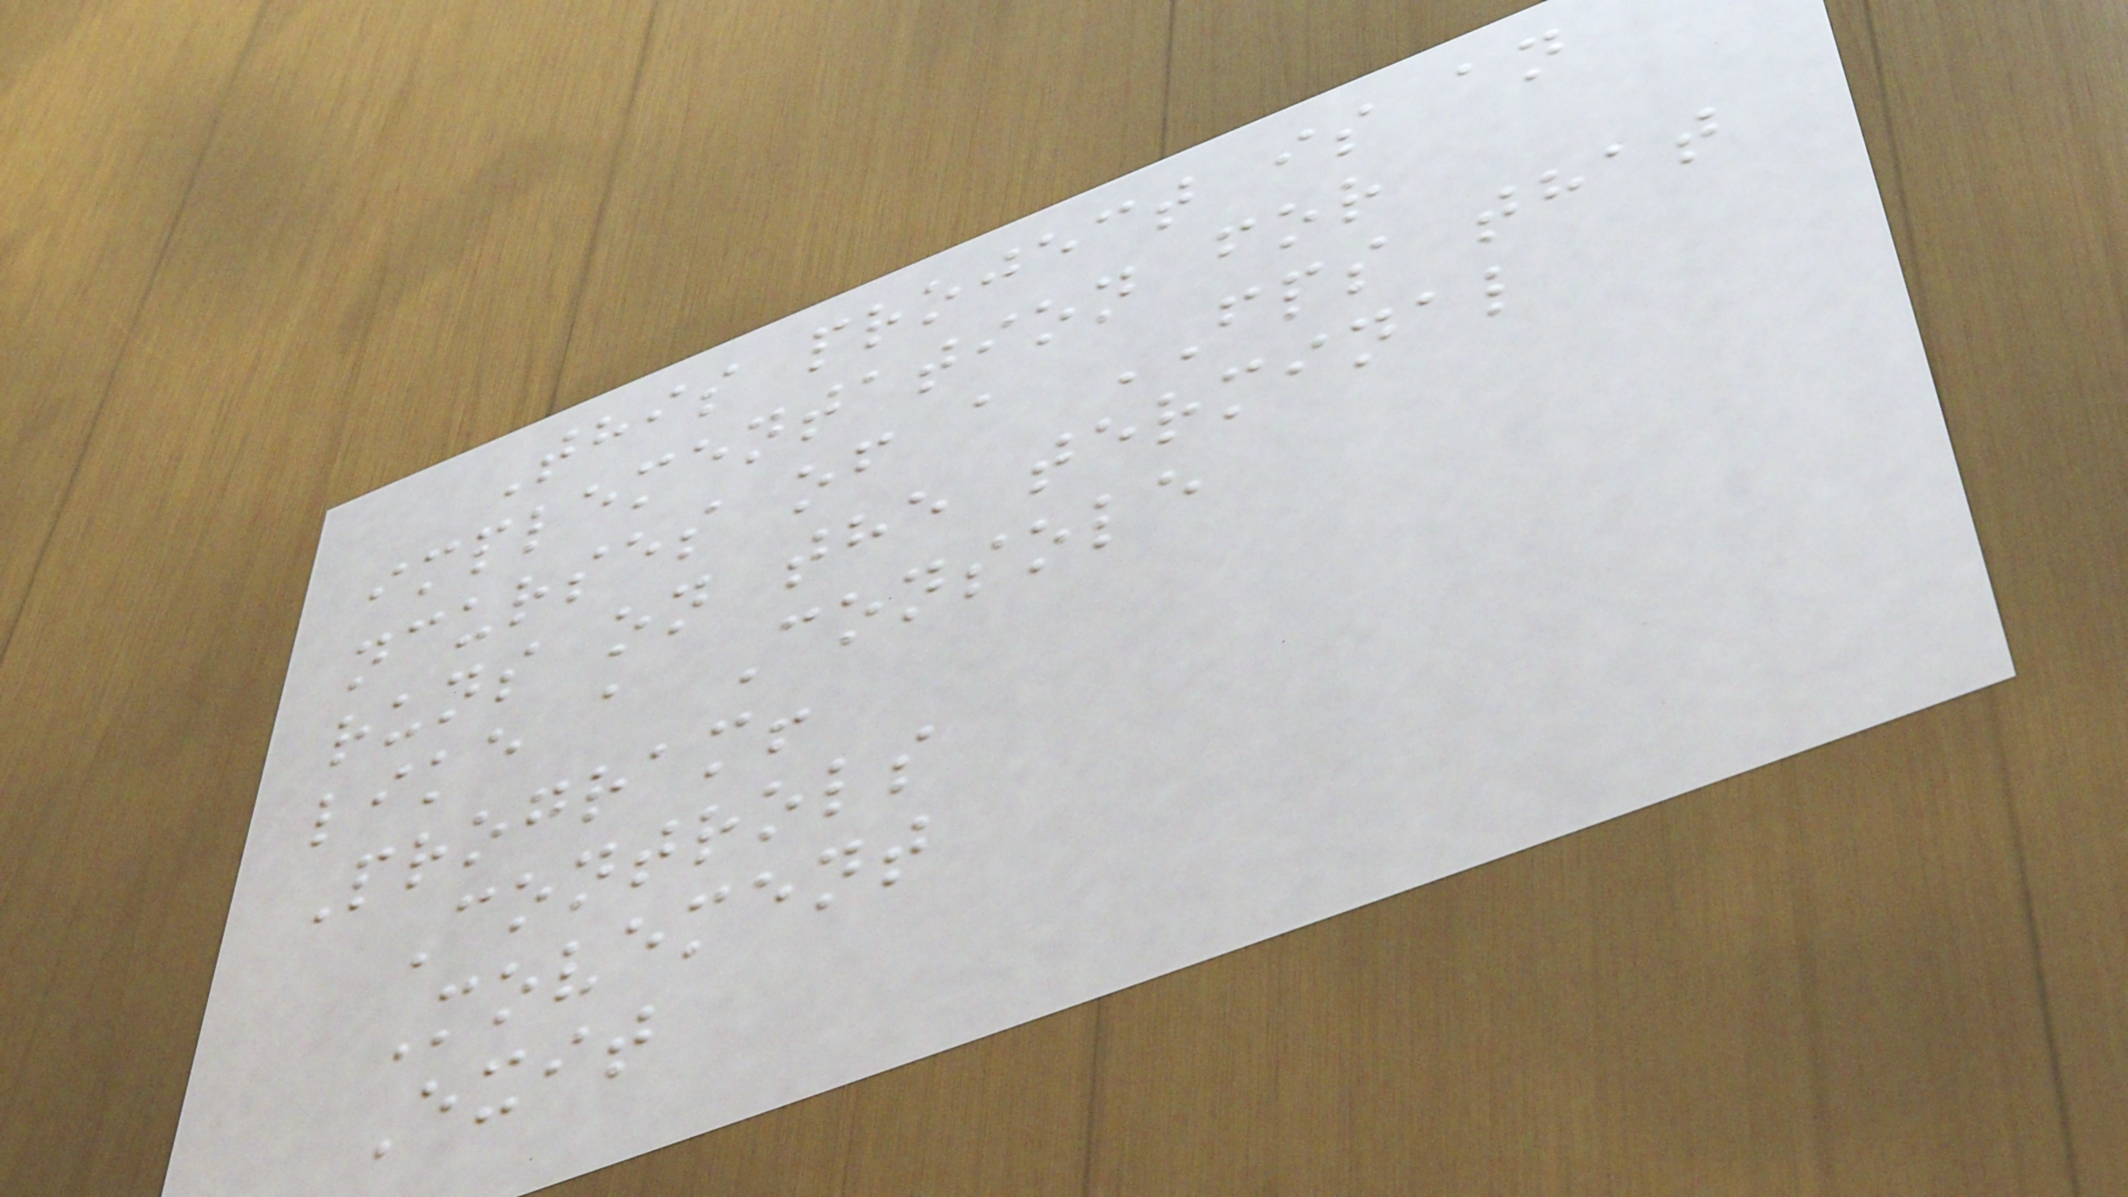This project is an
implementation for
ncurses of a FPS that
runs on the terminal
like a Console
Program!
Controls
Movement
Exit
